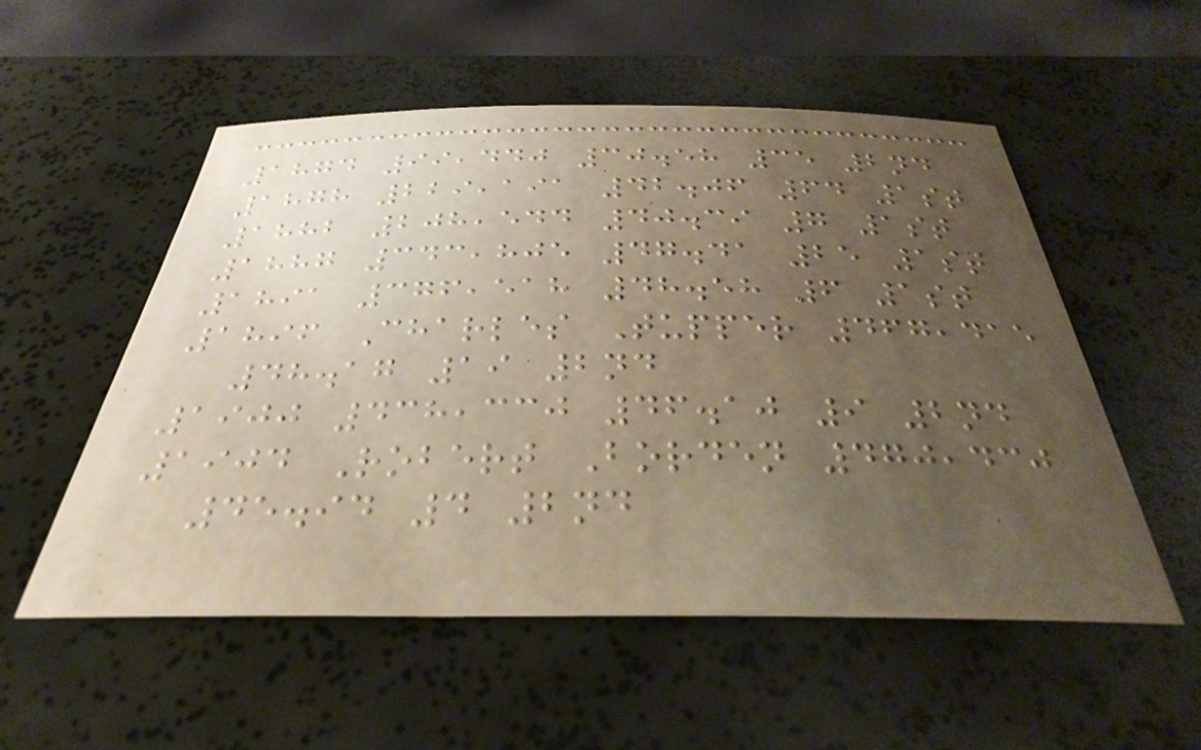1874 99,440 30.58 35 2nd
1878 229,191 42.06 64 1st
1882 208,544 40.39 7 1st
1887 343,805 47.41 25 1st
1891 376,518 48.58 6 1st
1896 Charles Tupper 467,415
48.17 19 2nd
1900 438,330 46.10 9 2nd
1904 Robert Borden 470,430
45.94 4 2nd
